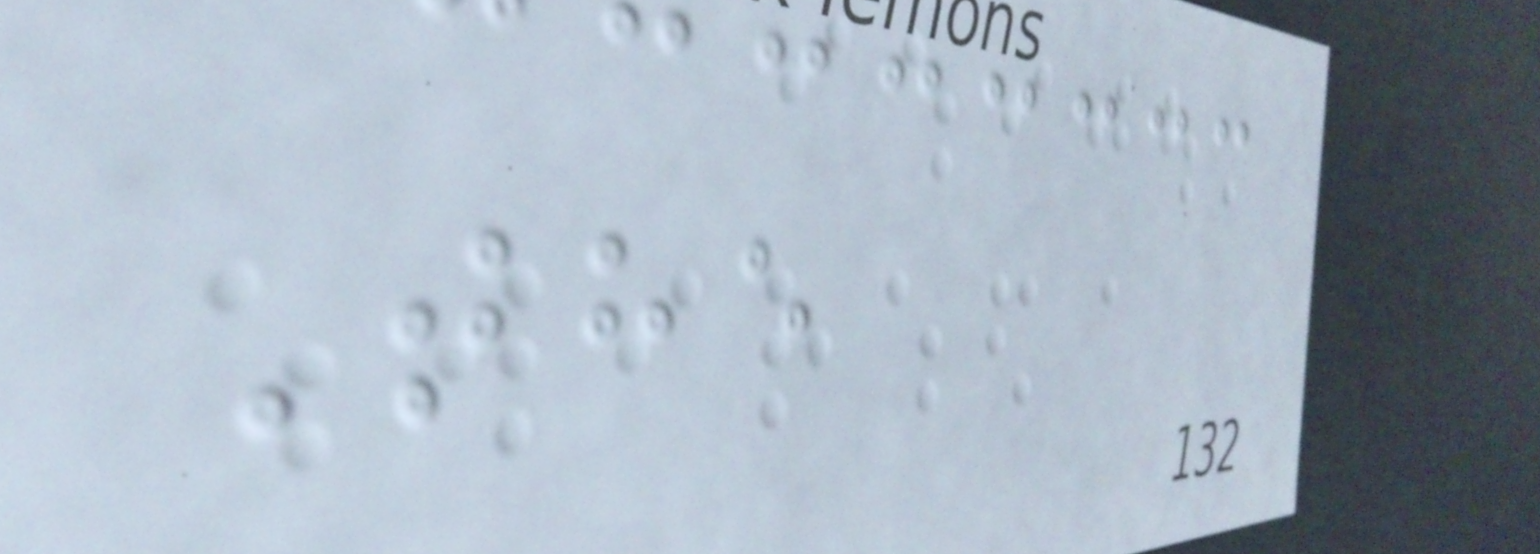The
